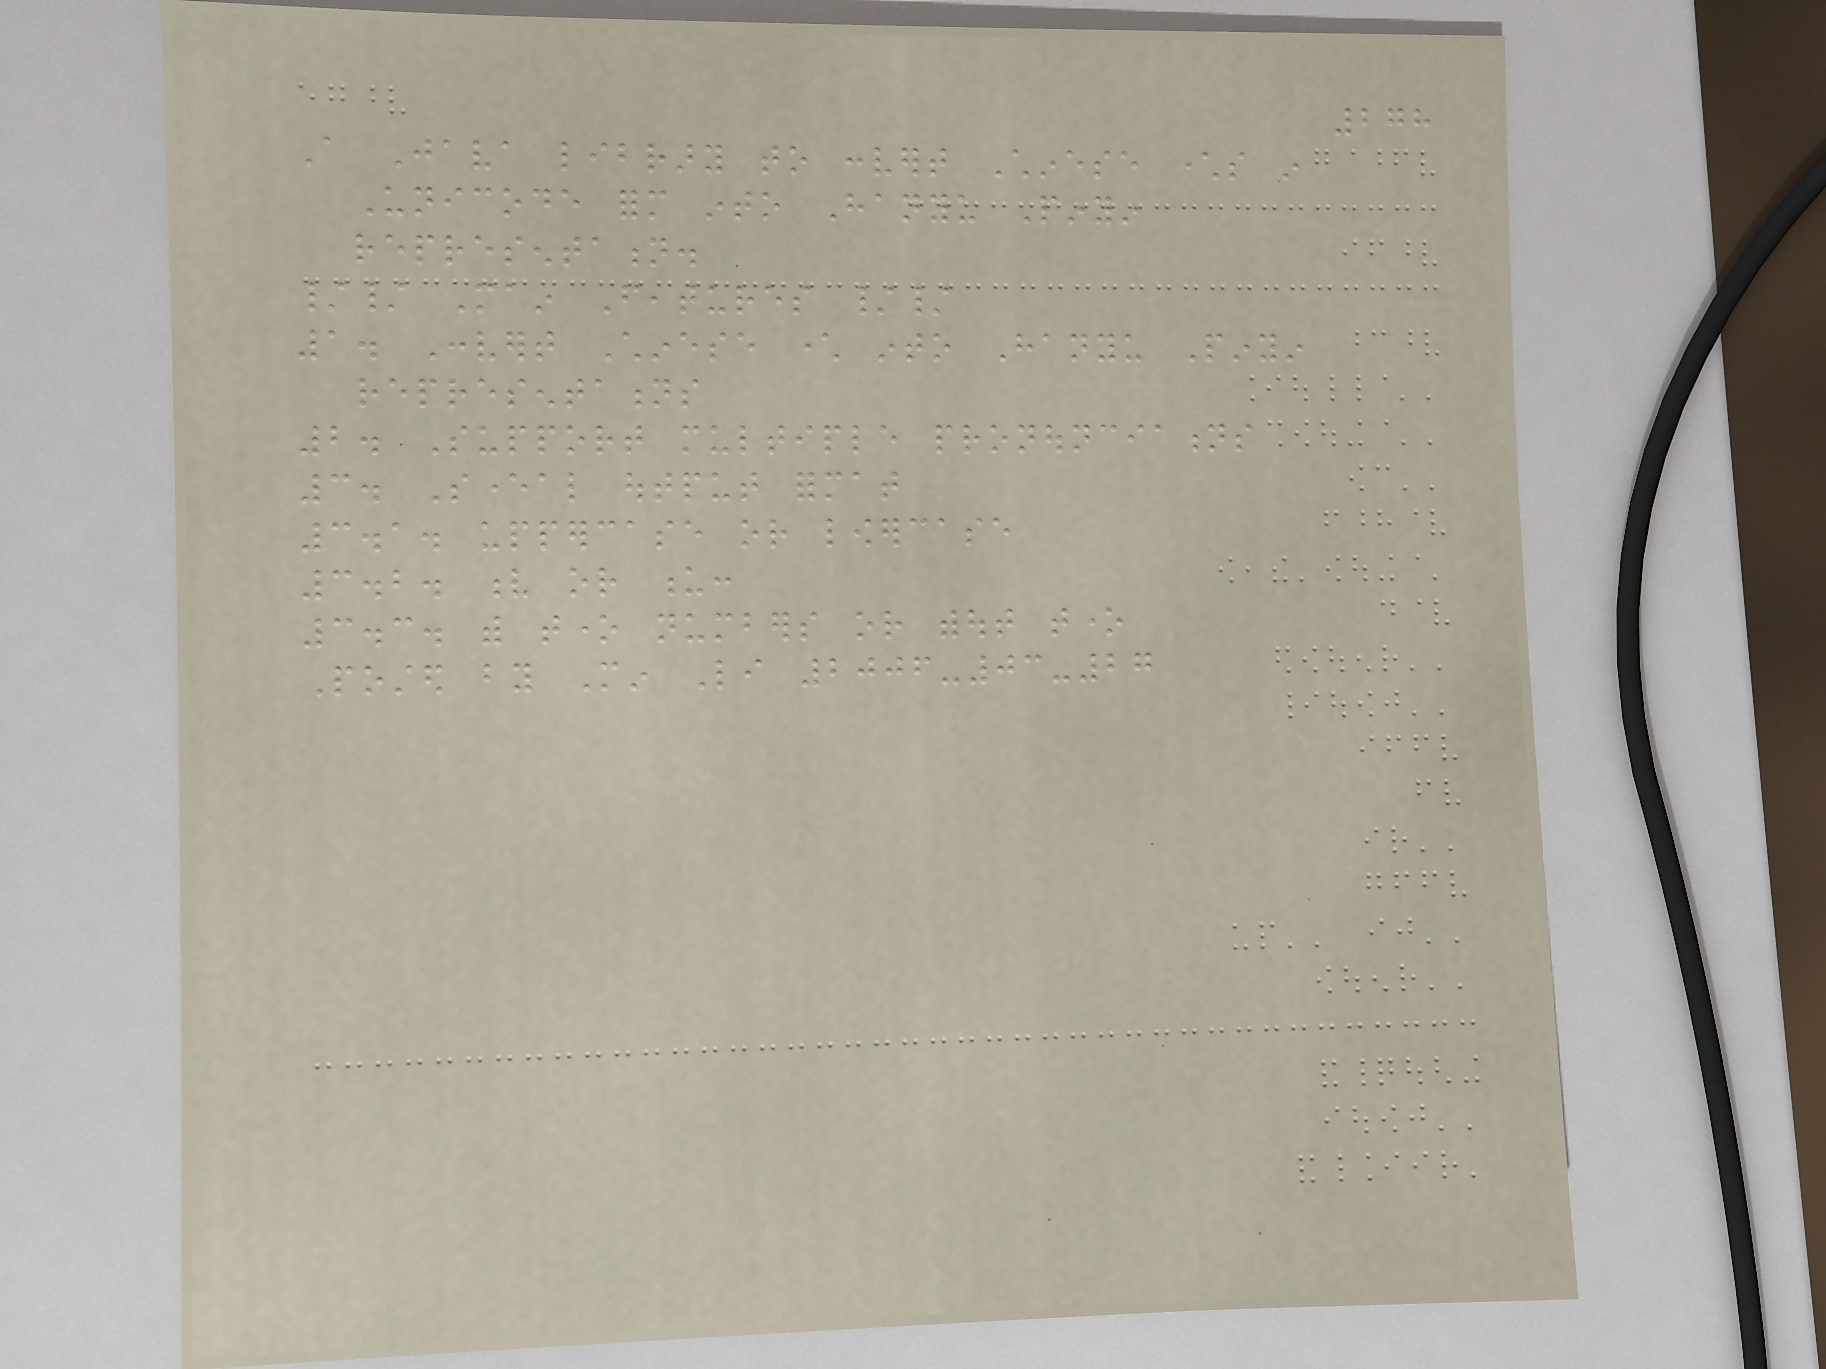278
A Java library to convert Chinese characters in
Unicode form into Hanyu Pinyin
representation.
// Main Features //
1. Convert Chinese character into Hanyu Pinyin
representations
2. Support multiple pronounciations
3. Several output format
3.1. uppercase or lowercase
3.2. v or u:
3.3. with tone numbers or without tone
Posted by Min Li 2006-03-27
